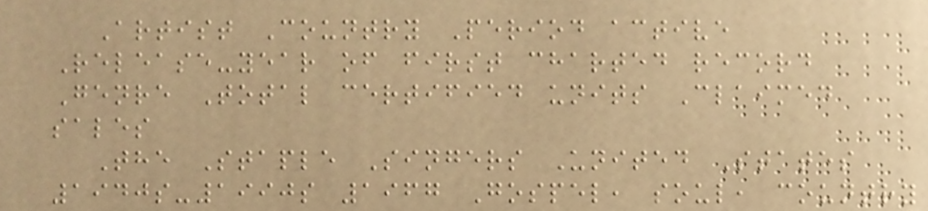Artist Country Period active
Release-year of first charted record
Genre Total certified units Claimed
sales
The Staple Singers United States
1940s-1990s 1967 Gospel, soul, country
